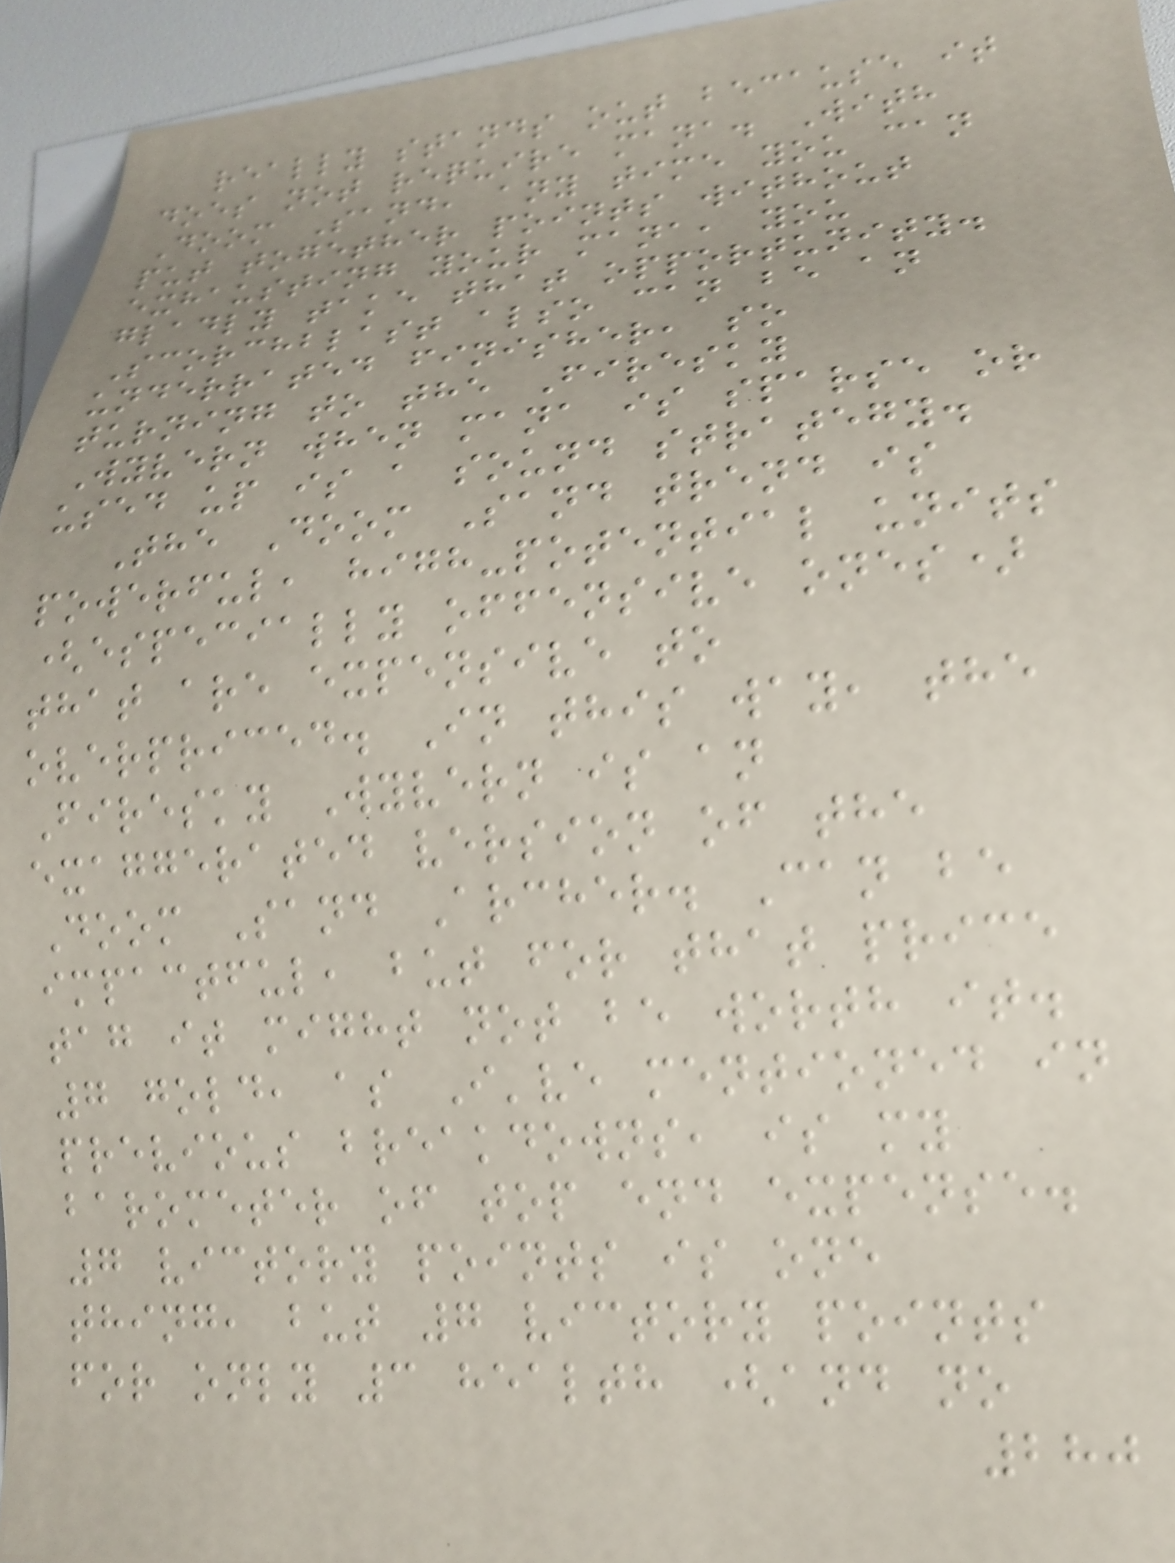really stands out because it
does not require mana. With
Doom Sand, any time you can
put together points without
exhausting your mana, you
gladly take that opportunity.
Scorchblast also can be an
underrated finisher, so
turning to the Firesky
Wyvern when mana is sparse or
used up is a sound strategy.
The Doom Sand trend is
powerful, high-potential units
(especially offensive ones)
that are expensive to
overpriced. In this way, the
Firesky Wyvern is an
exaggerated version of the
Doom Sand Archer. Can be
impactful, but for that price
tag it might not be worth it.
7 gold, as I've mentioned in
previous breakdowns, is my
barometer of top end expense.
7 victory points is one
thing, but 7 victory points
for only 3 health (and no
280
